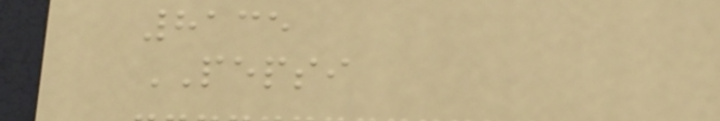8135
PEPSI
